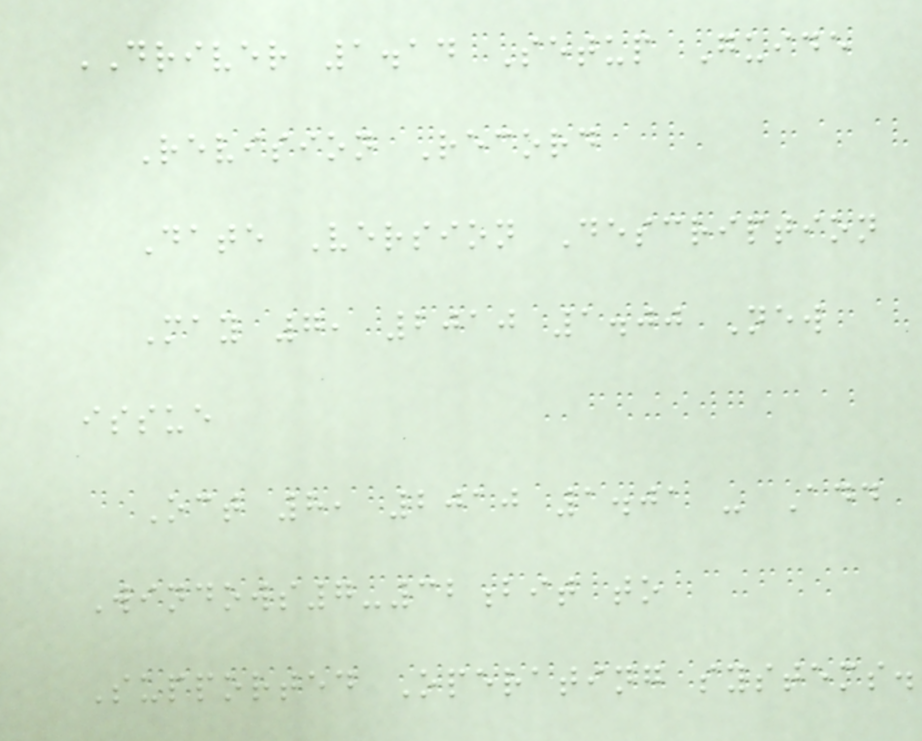DRIVER 1.14 Setup Guide
Revision Record
Date Version Description
May 7, 2010 1.00 New
issue
Oct 8, 2010 1.01 - Add
Windows7-32bit to
Supported Operating systems.
